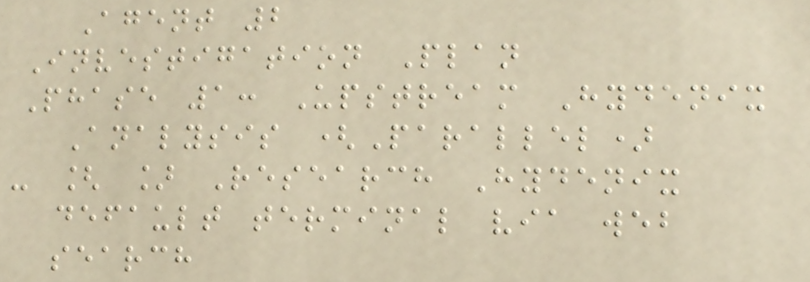Agent 2
Investigation Plan
Phase 1: Upstream Hydenix
Analysis (Parallel)
- [ ] Research Hydenix
default terminal via web
search
